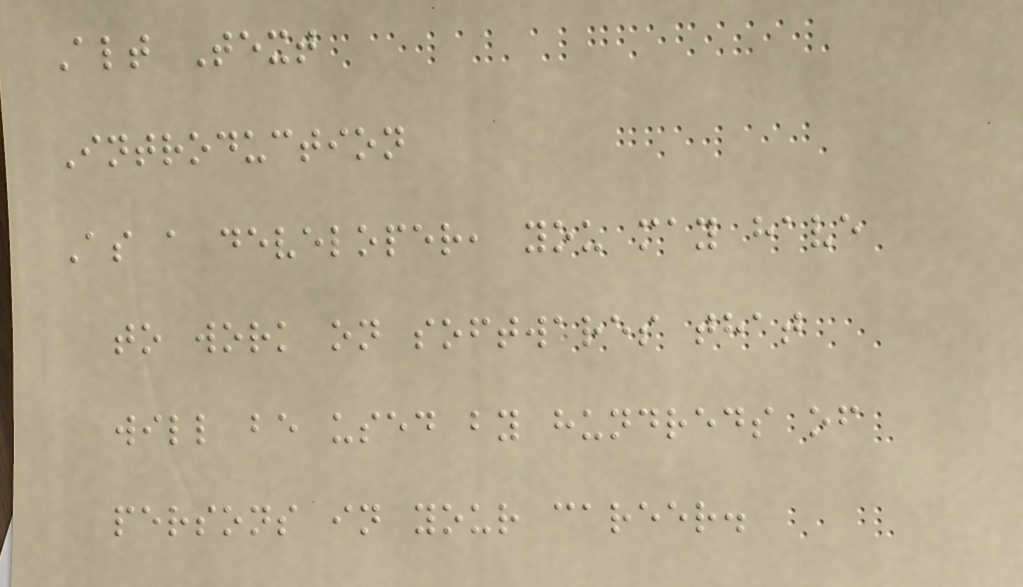Alt Text
Introduction
As a developer, you may have
to work on softwares that
will be used by hundreds of
persons in your career.
